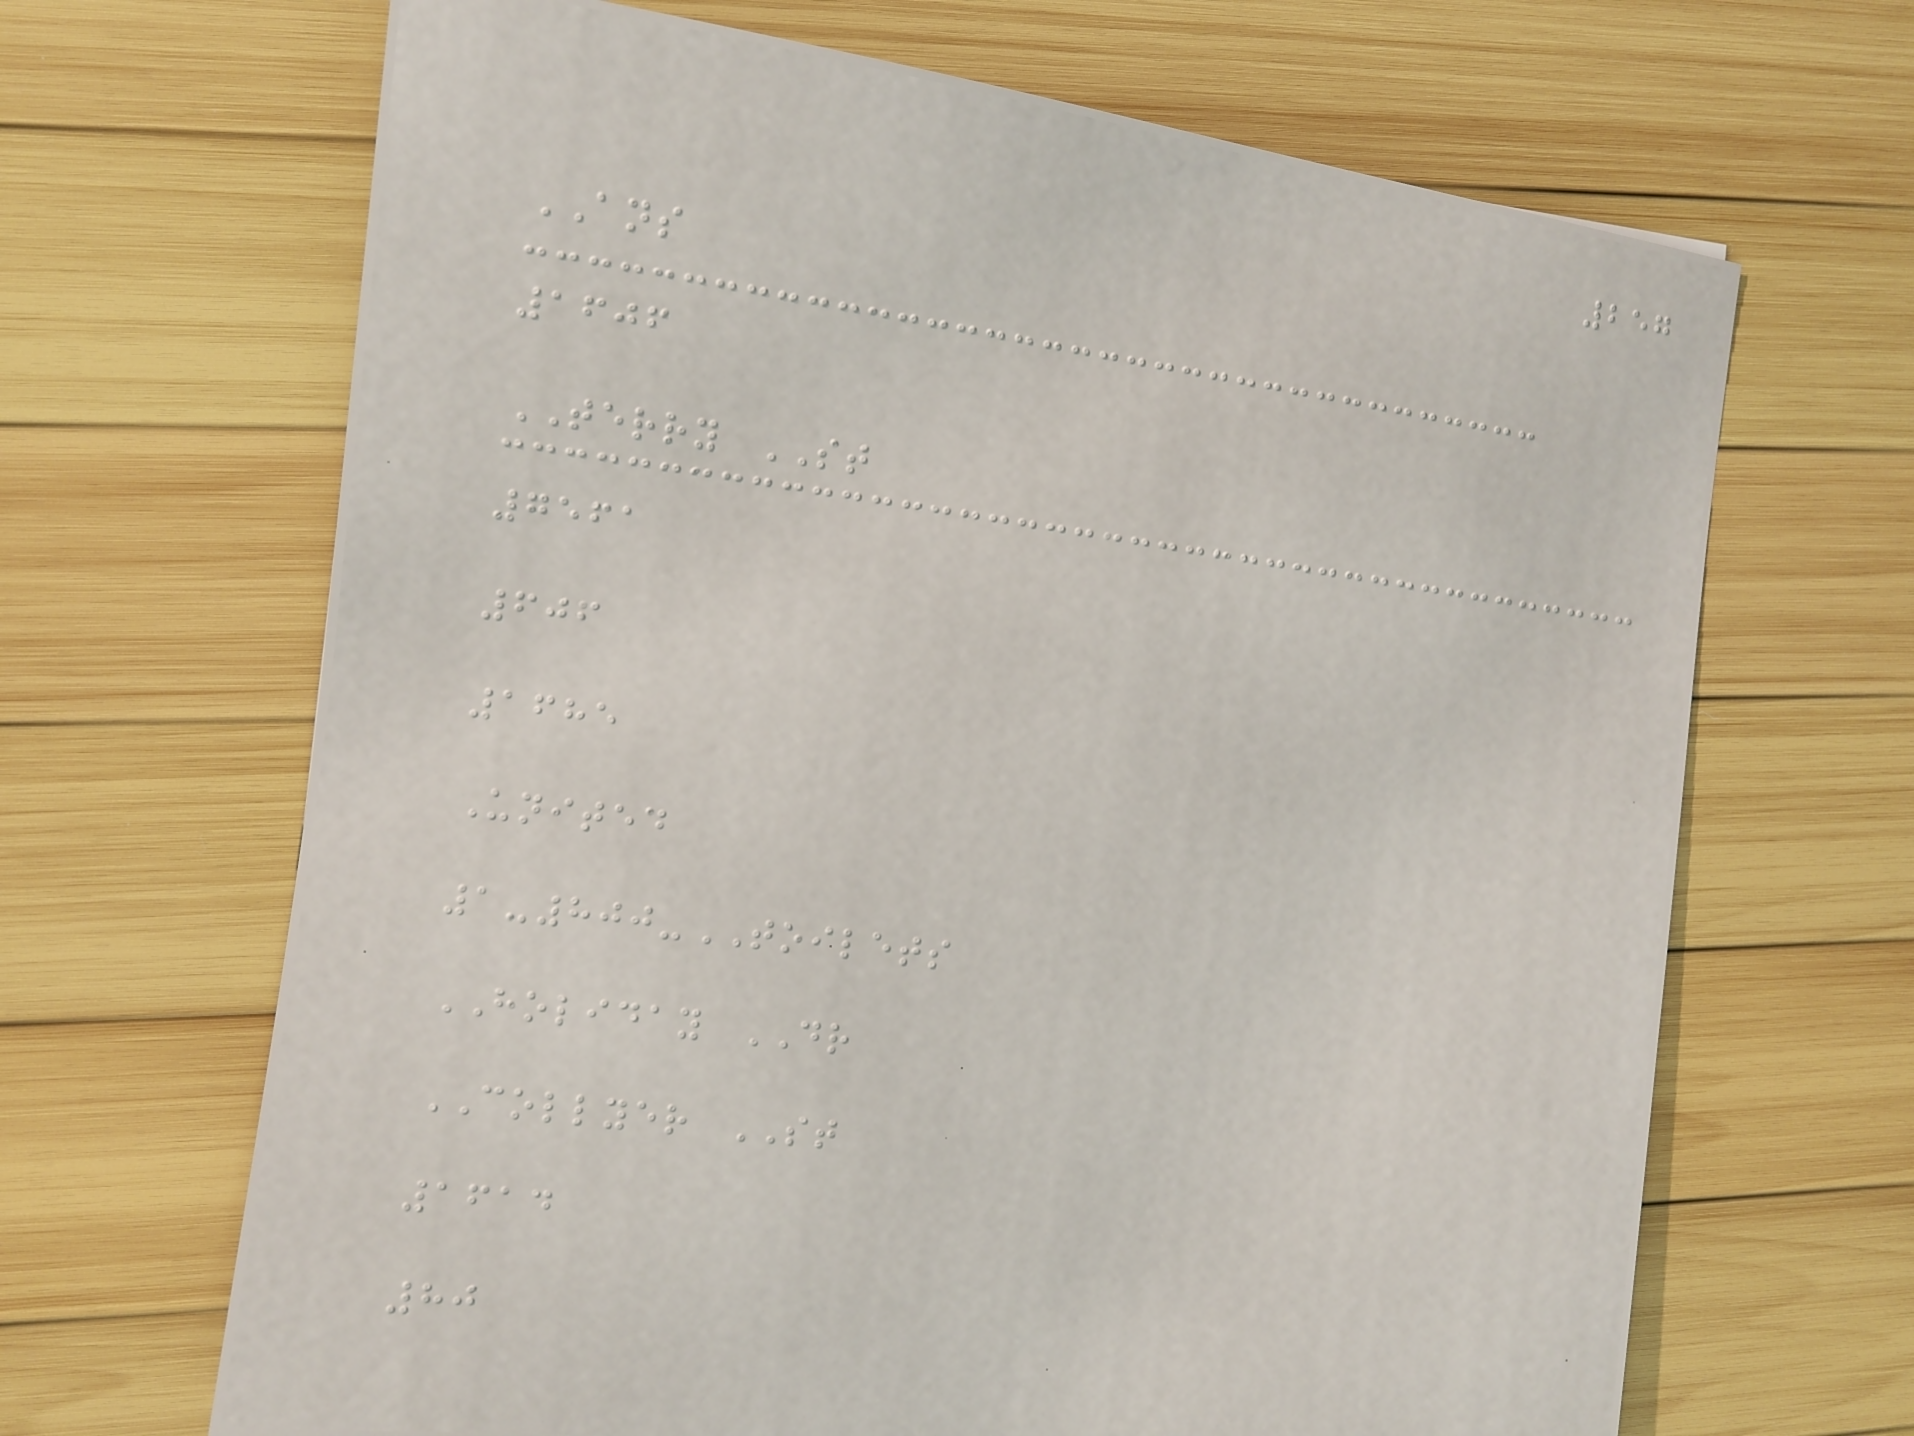257
ANS
1606
TERRY ST
7561
606
1685
United
1-800-TOILETS
HOLIDAY DR
COLLYER ST
1614
80
